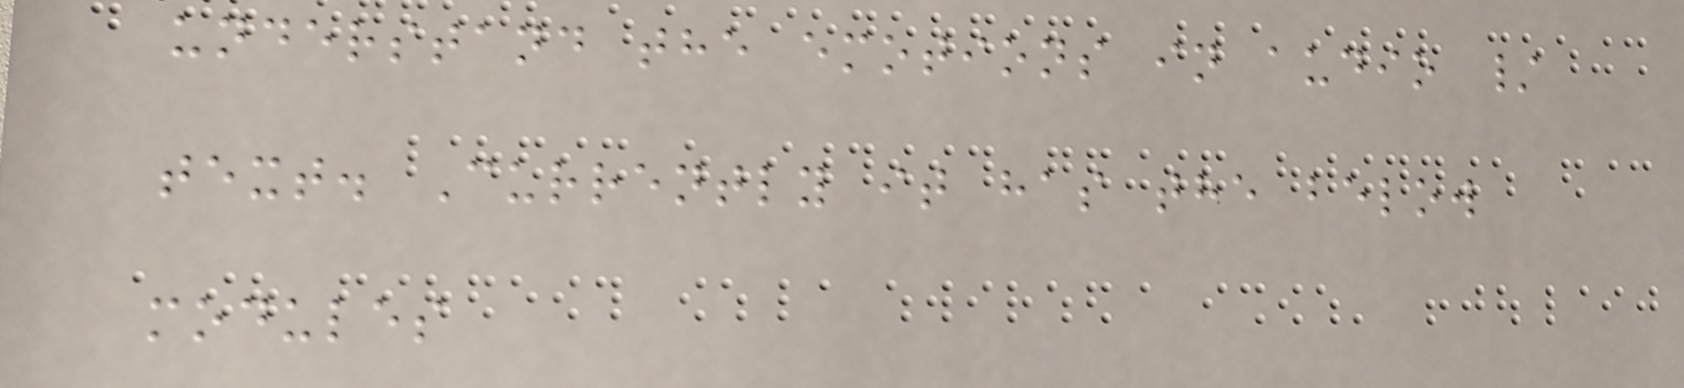understand the emotions in audio /
text. Currently it has the below
modules
